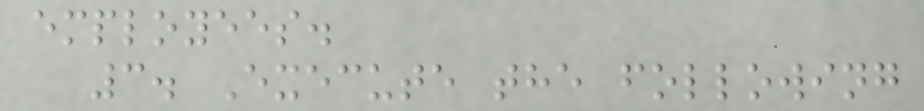employees.
3. Execute the following
